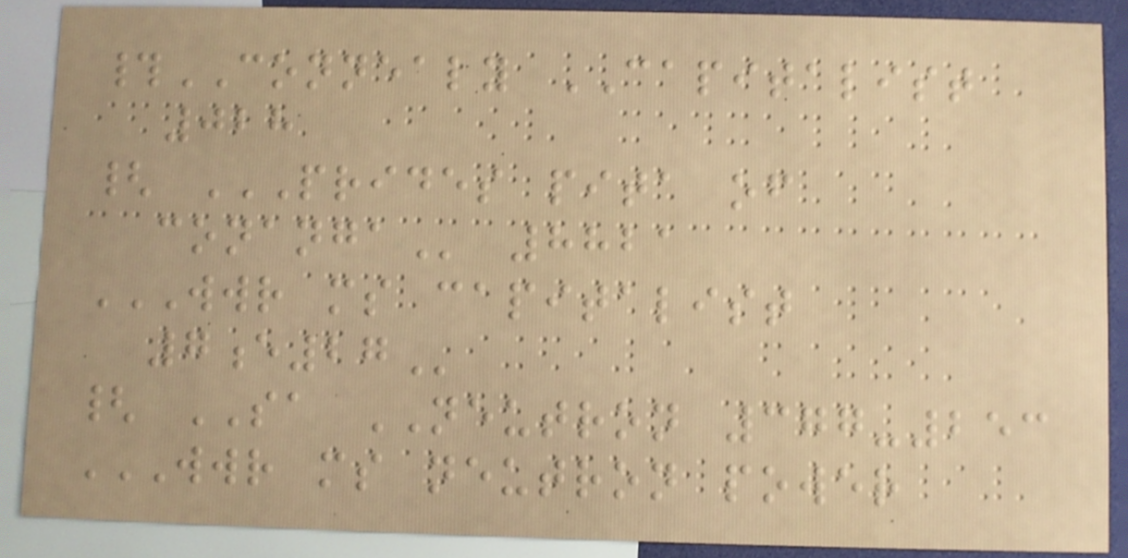#CONNEALY CAPITALIST
028
{ PRIDES PITA OF
CONANGA 8821
WWR MS CAPITALIST
7E27
{ SA NEUTRON 377-253
WWR MS NEUTRON POWER
